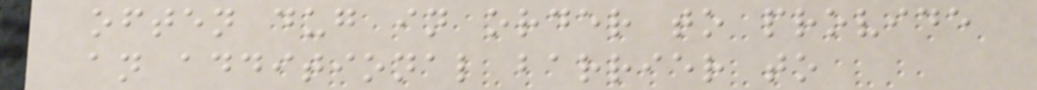often dug in order to provide
an additional barrier to
